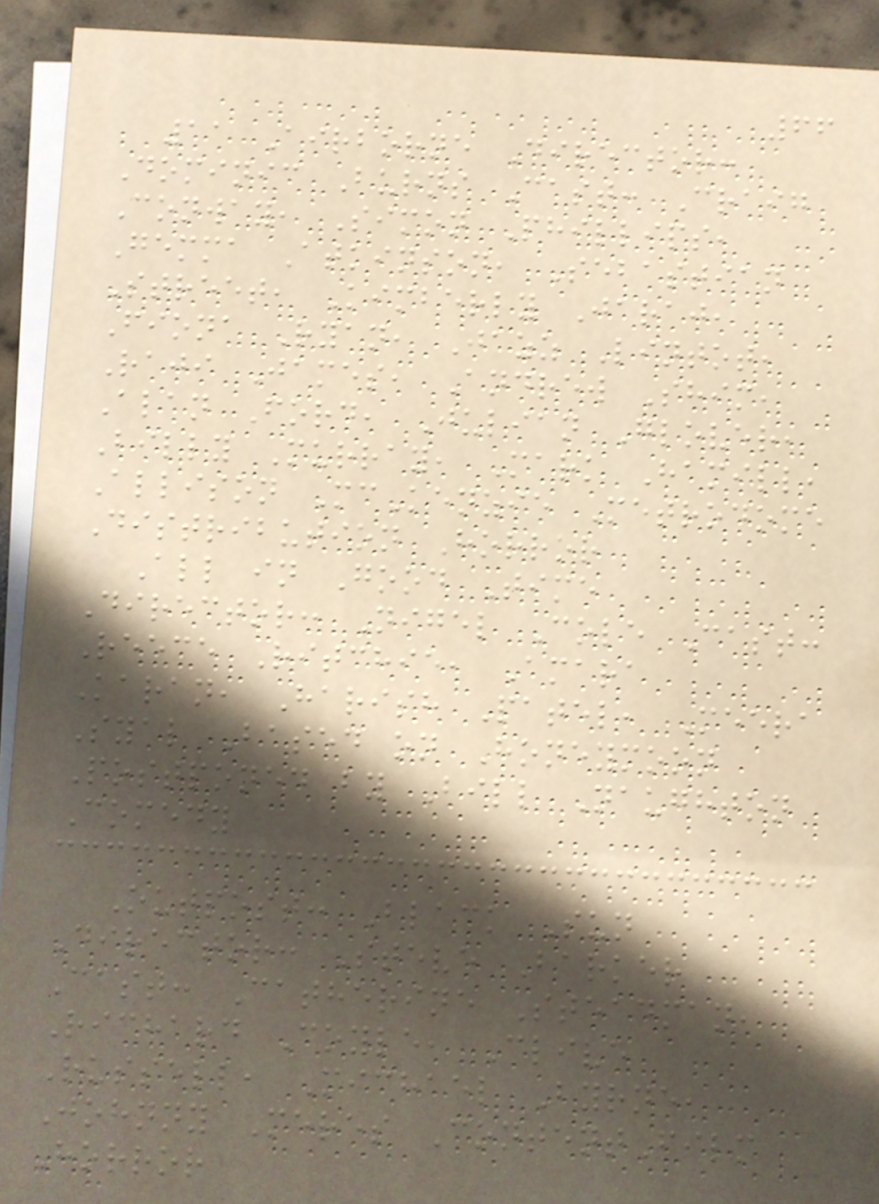66
11 Airborne Director:
Dominic Burns Cast: Craig
Conway, Simon Phillips,
Gemma Atkinson, Sebastian
Street, Kimberly Jaraj,
Fiona Ryan, Jazz Lintot,
Raji James, Andrew Shim,
Alan Ford, Julian Glover,
Billy Murray, Mark Hamill,
Allison McKenzie Metrodome
Distribution Horror
All in Good Time
Director: Nigel Cole Cast:
Reece Ritchie, Amara
Karan, Harish Patel, Meera
Syal Based on Honeymoon
Postponed by Bill Naughton
Comedy
Outpost: Black Sun
Director: Steve Barker
Cast: Catherine Steadman,
Richard Coyle, Clive
Russell, Michael Byrne,
Johnny Meres ContentFilm
Horror
